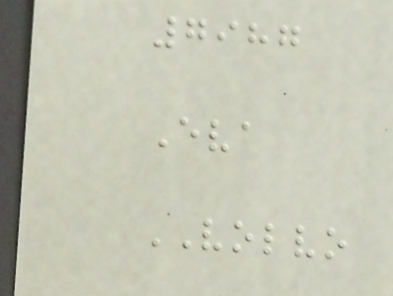7987
Eva
VOLVO
